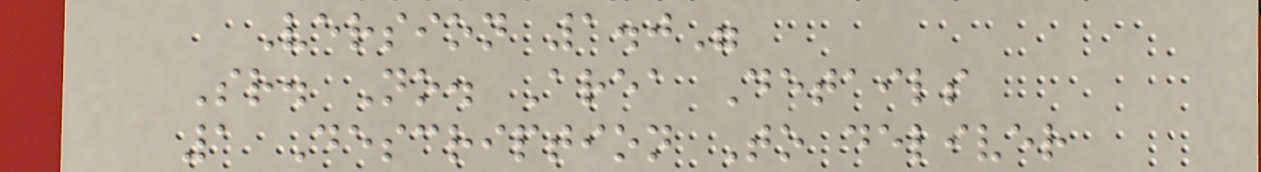Version 1.0"
Sr. No. Area Details
1 Description To deliver
